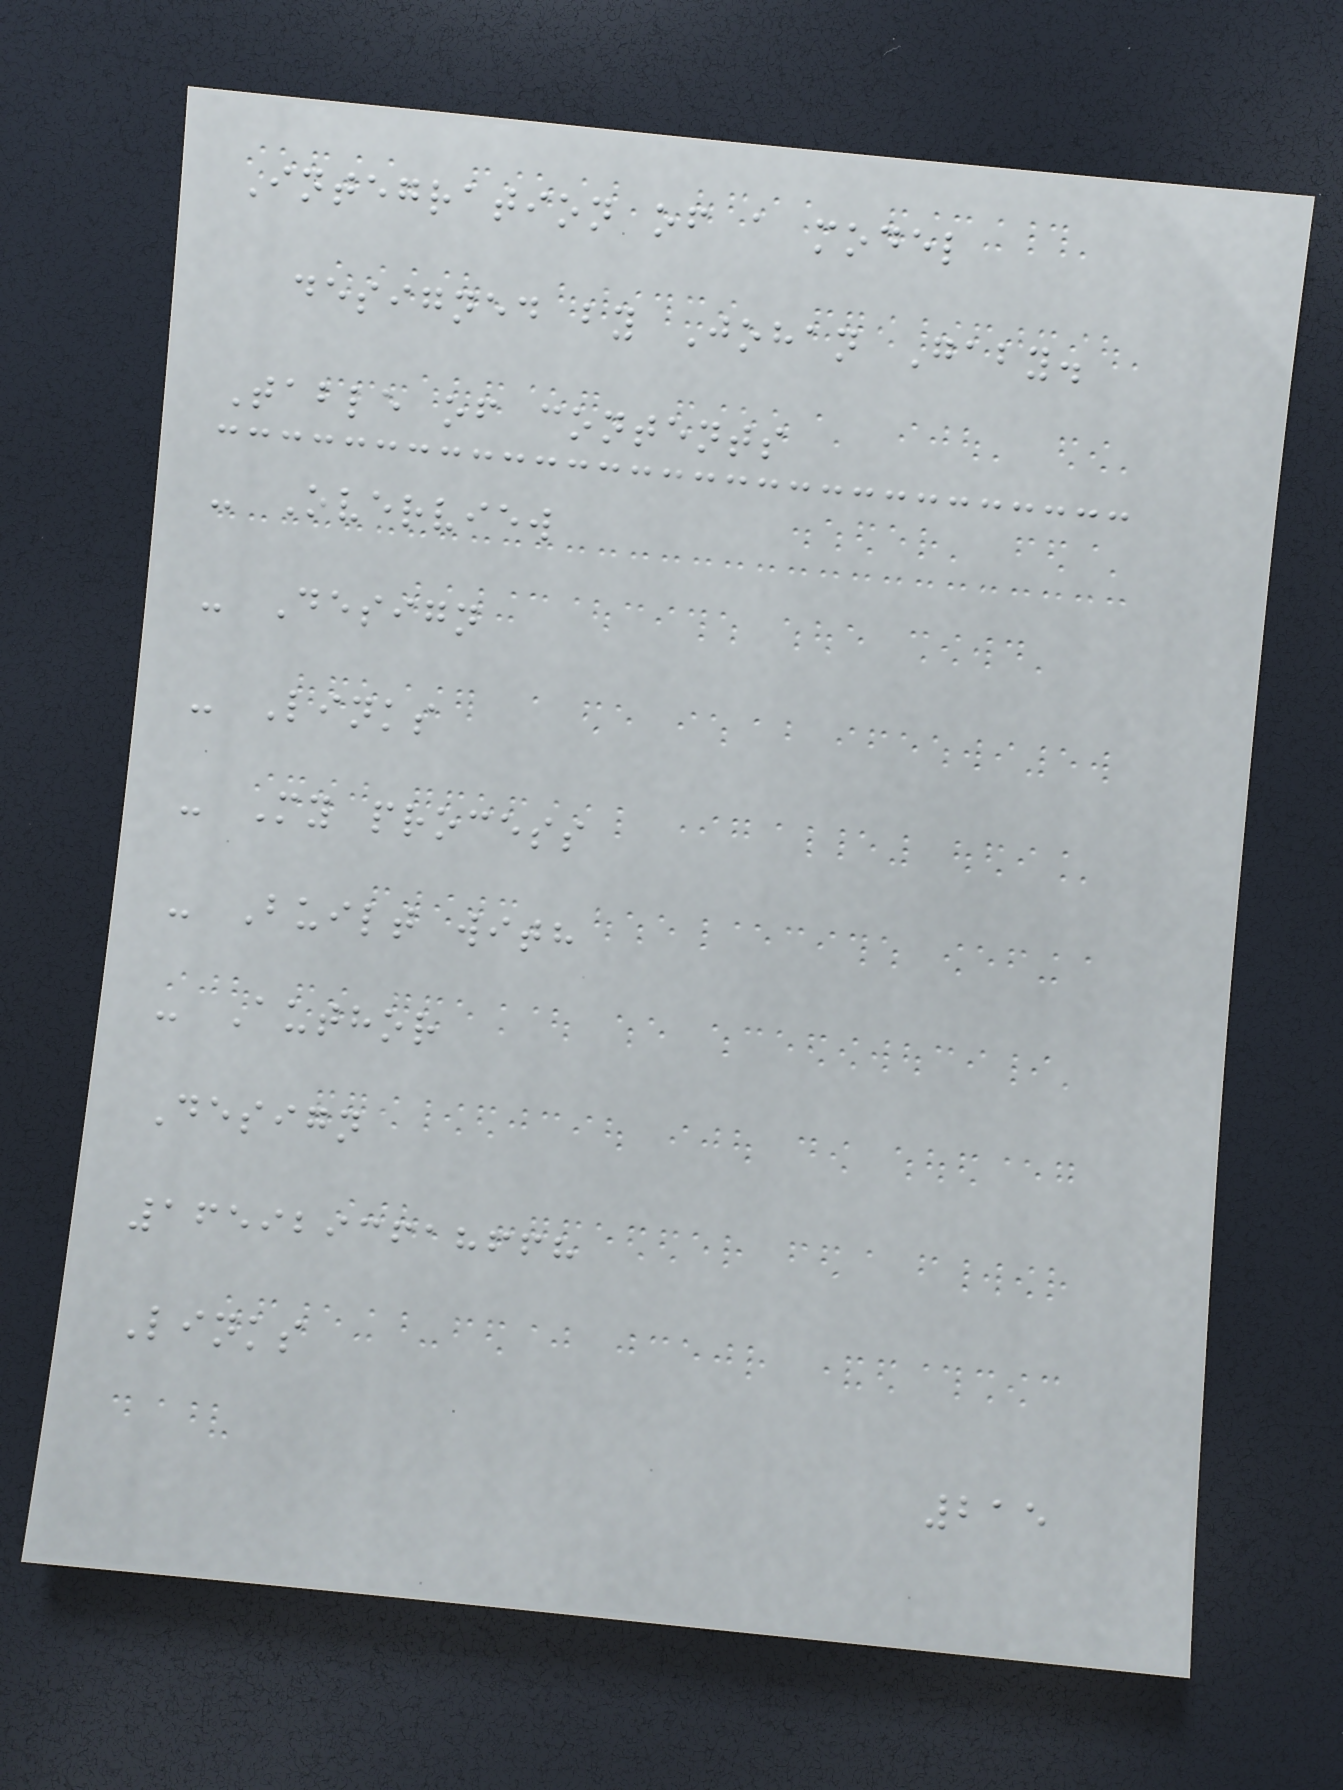Integration of a model
designed by Johan Gaby.
Table of contents
- Overview
- Design
- Links
- My process
- Built with
- Author
Design
1659293618668
Links
215
